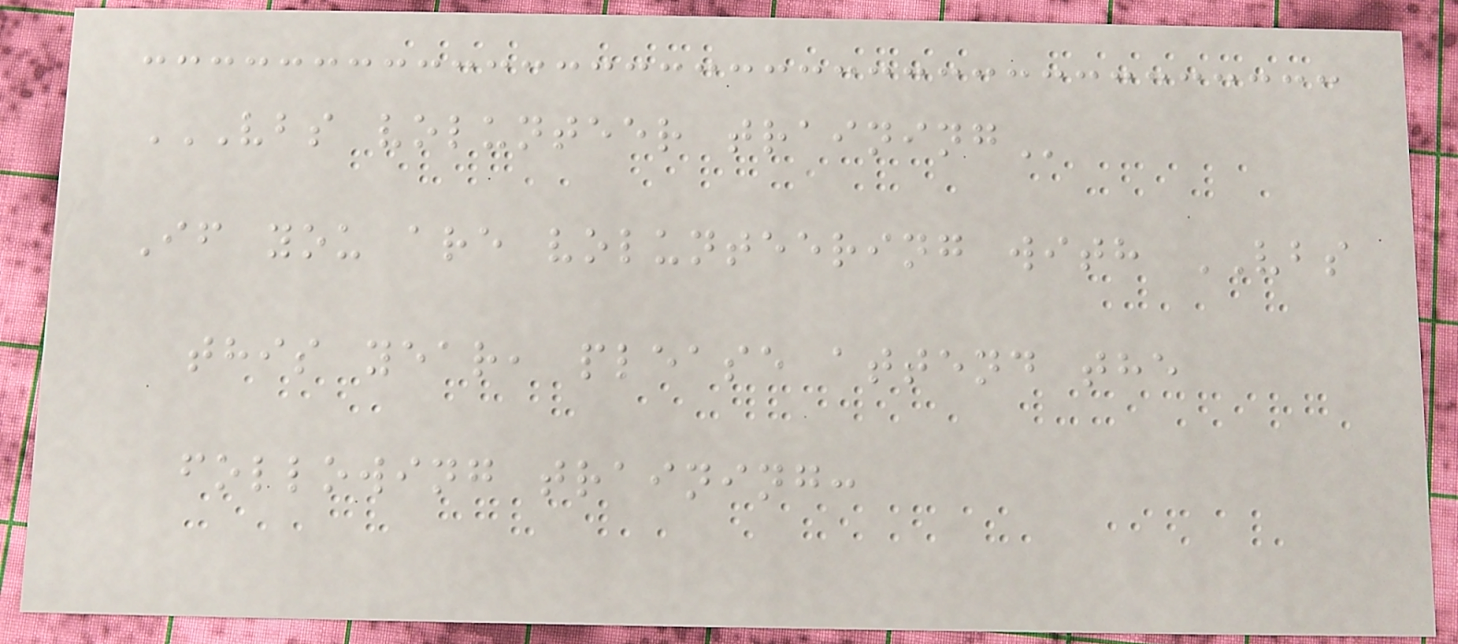VBS VOLUNTEER TRAINING
If you are volunteering with VBS
this year, please attend the
following training:
